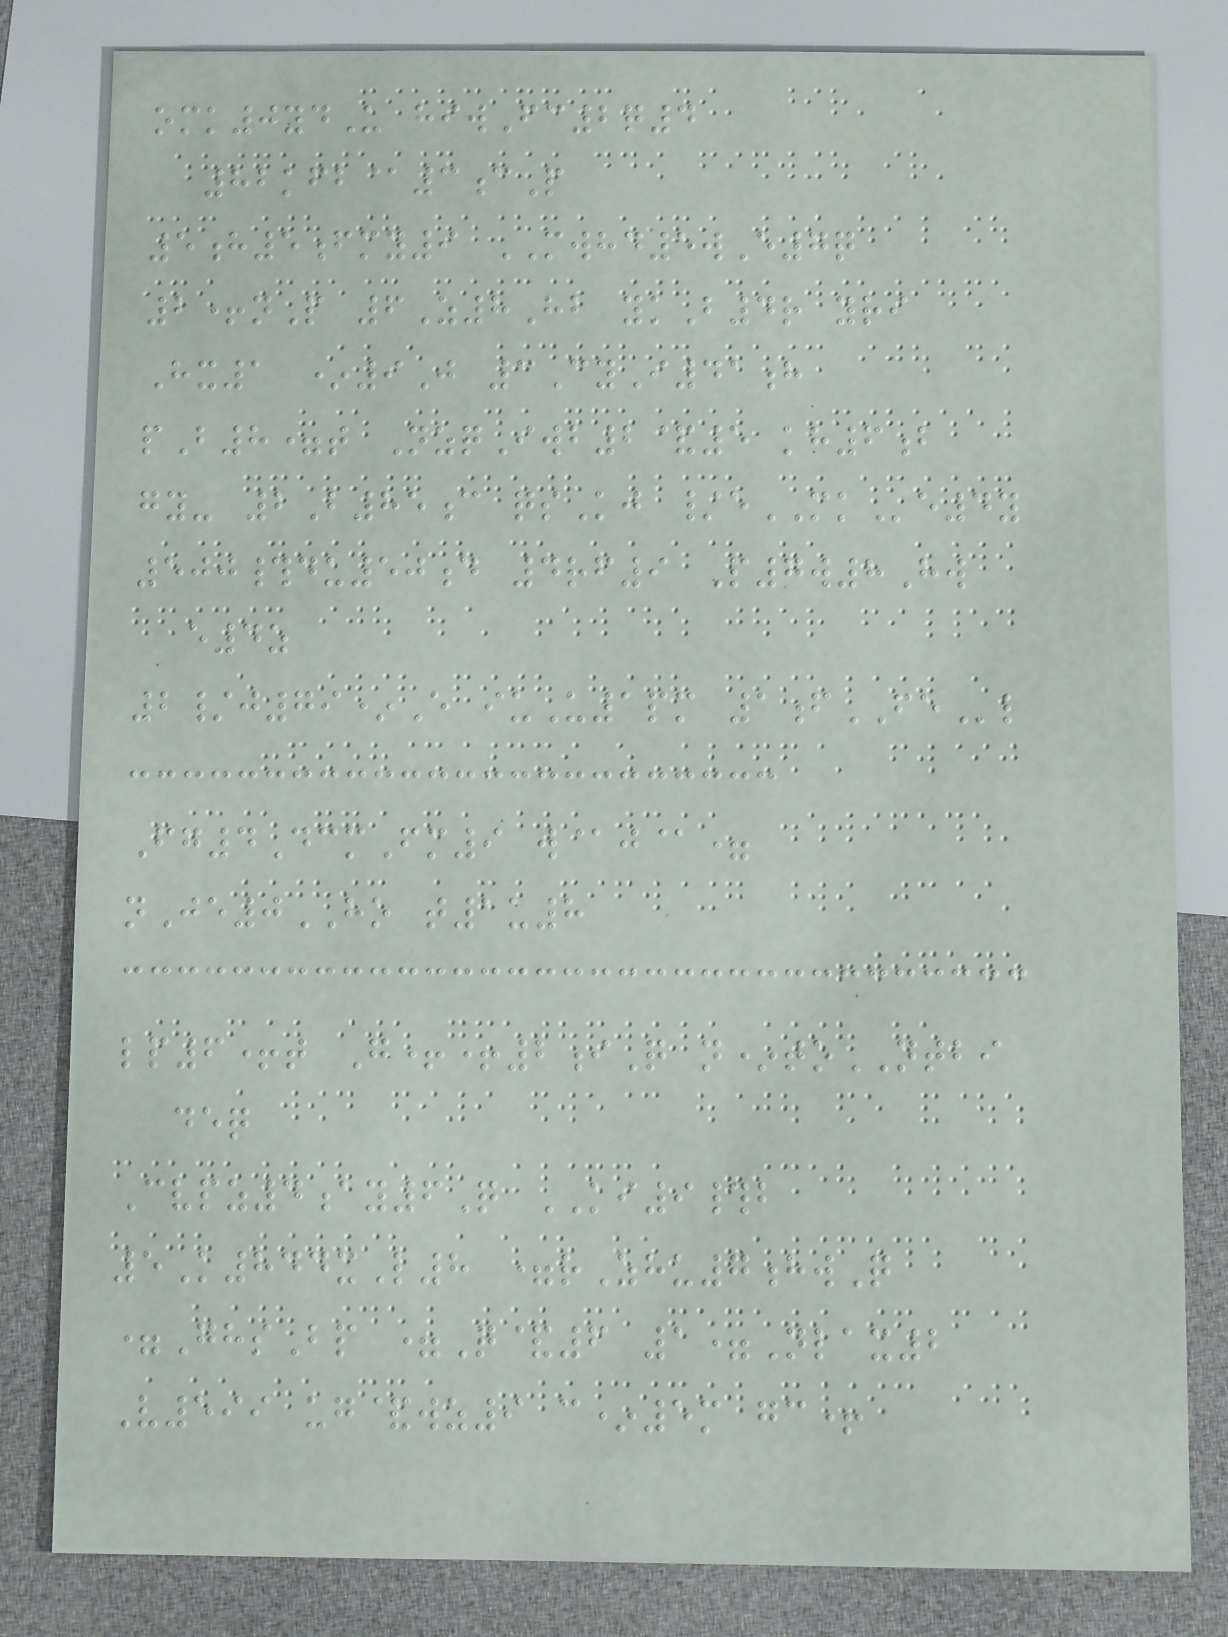omk0ydU hiwFc2q4
82kfb@3cP
5h5fmy9 MWHD5wE7q
2+nP 6Z8Hb ykB4r yri
Hx1 *9J 3CyI41h
pB8=t NzqIwb2&5 kh6b
gy- 2B85c qsKj /eMKe4y
500#du50d 4rf9 P7w8Hw
e4z
2/j79*E iuU1pm 1fFEl
Fg4DcmFm9 w@j@=
nJe0HO t1u8
lp6+t G++2iQ n*toNTBI
deq
Cvpz4ay6Q KI9#b
5K844xL8 =rZhu7hwQ
=GhsBp =Q&6 1=Nlax2
V599 ug&wz9 c*5m gc+
